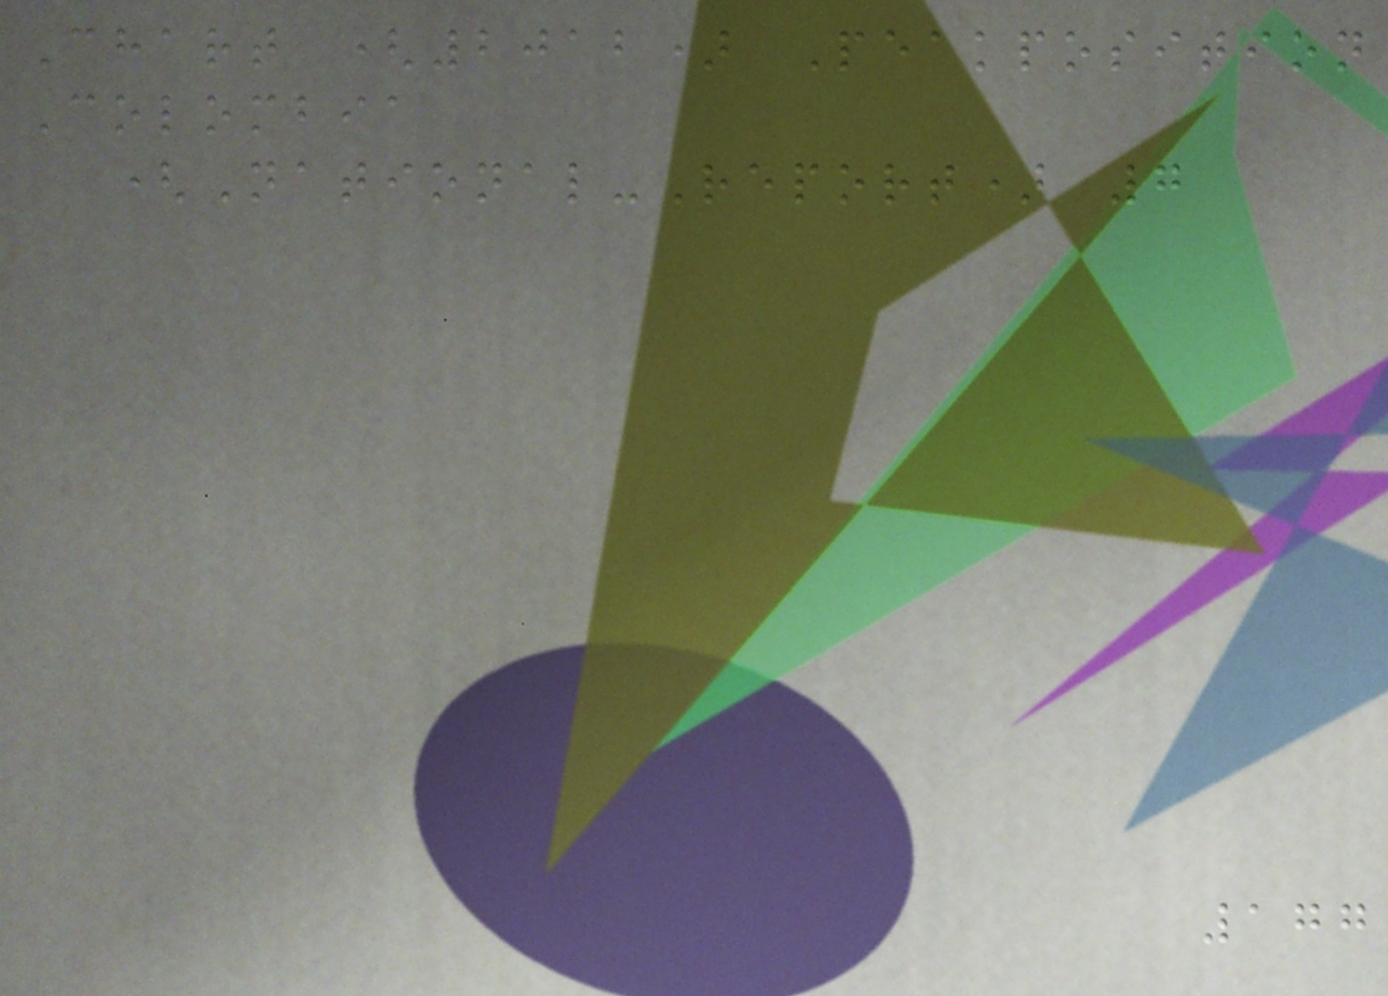Chart (2012) Peakposition
Colombia
(National-Report) 7
177
